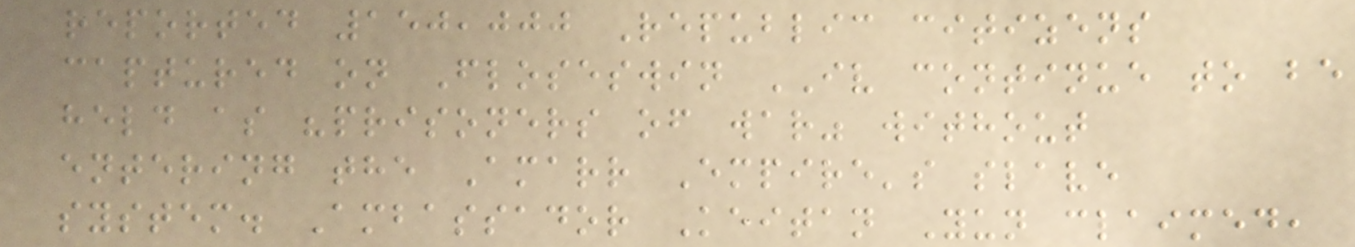reported 150,000 Republic citizens
captured on Floseswin IV continue to be
held as "prisoners of war" without
entering the Amarr Empire's slave
system. Ambassador Keitan Yun claimed,
